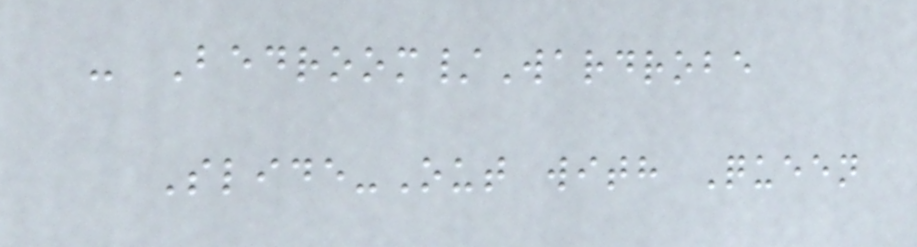- Bedroom/Wardrobe
Slide-Out with Queen
